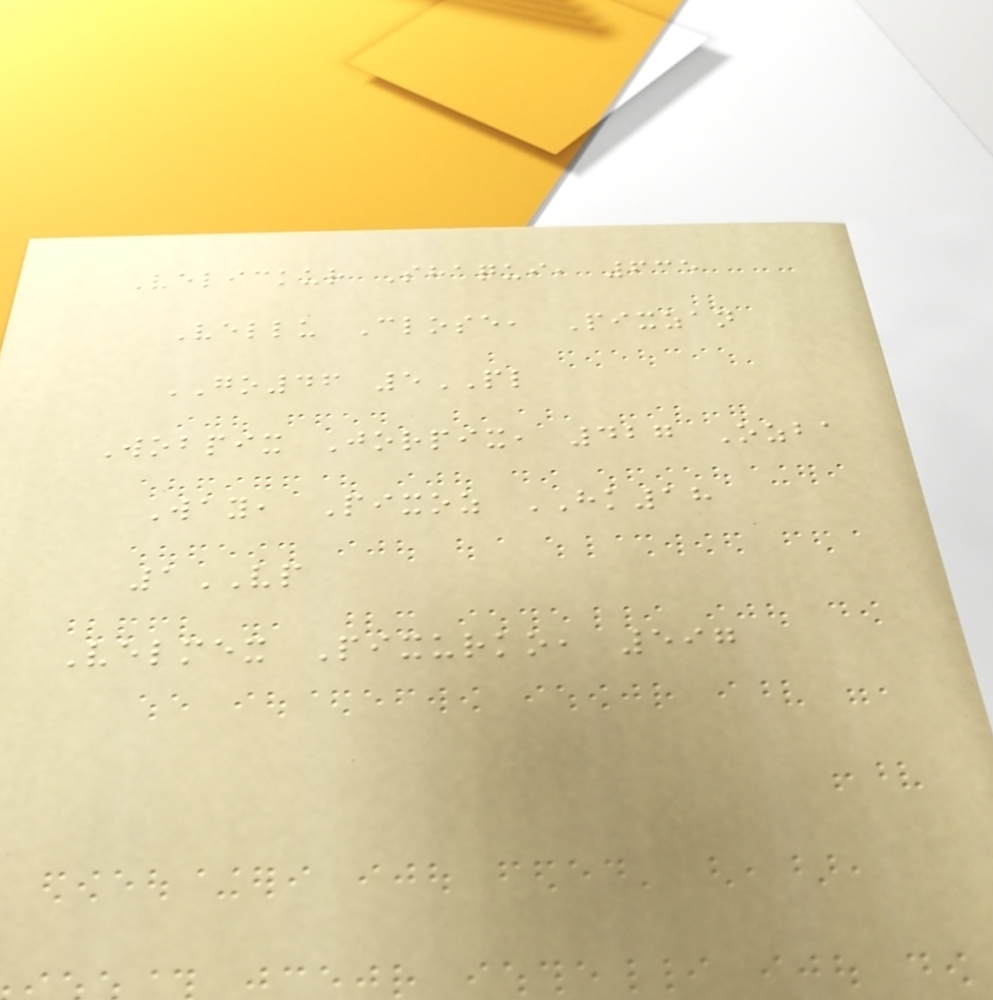Velickur Shaqui, 635
Vellu Close, Pixzan
GO46 5PL
Wobpix Jorpix, 427 Ozba
Way, Pixoz HK18
1VP
Velmex Pixurko, 597
